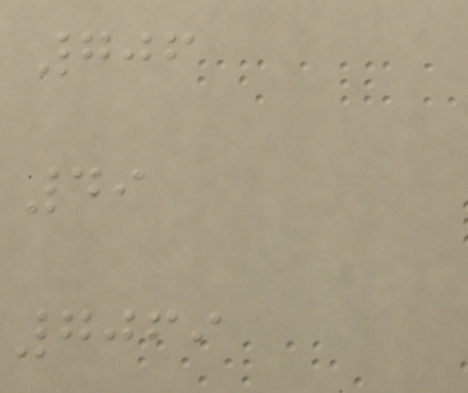706
49
7069
